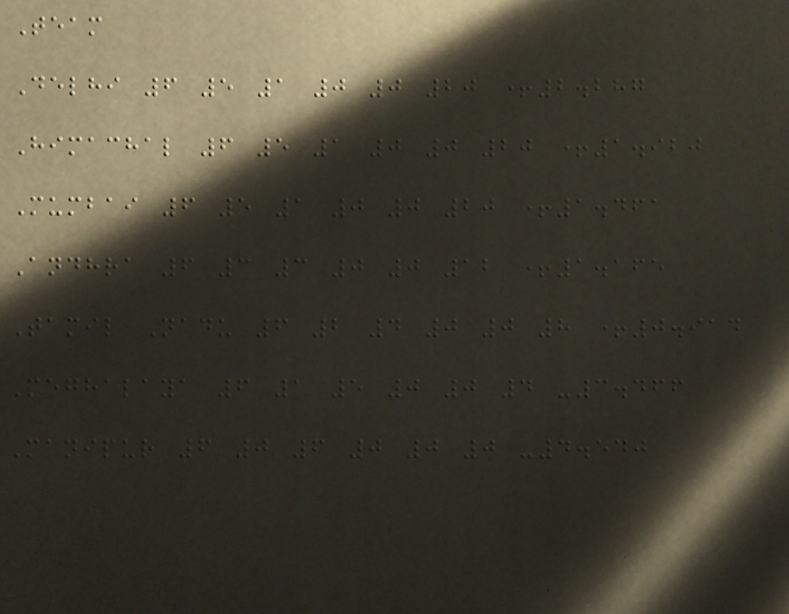Team
Delhi 6 5 1 0 0 20 +2.287
Himachal 6 5 1 0 0 20 +1.920
Mumbai 6 5 1 0 0 20 +1.461
Andhra 6 3 3 0 0 12 +1.165
Tamil Nadu 6 2 4 0 0 8 +0.914
Meghalaya 6 1 5 0 0 4 -3.466
Manipur 6 0 6 0 0 0 -4.540
